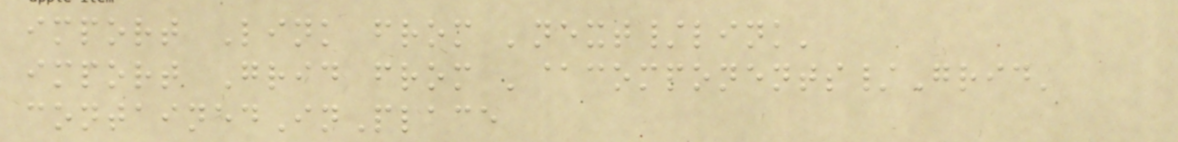import Link from 'next/link'
import Grid from '@components/Grid'
containedInPlace
